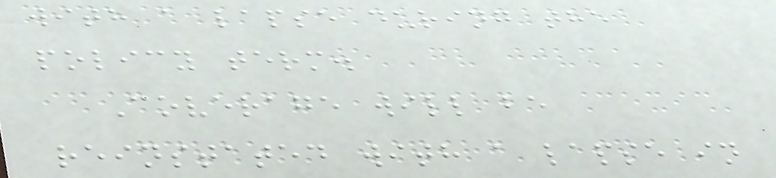with a lapse during the
policy term.
Coverage will be
reinstated with a lapse in
